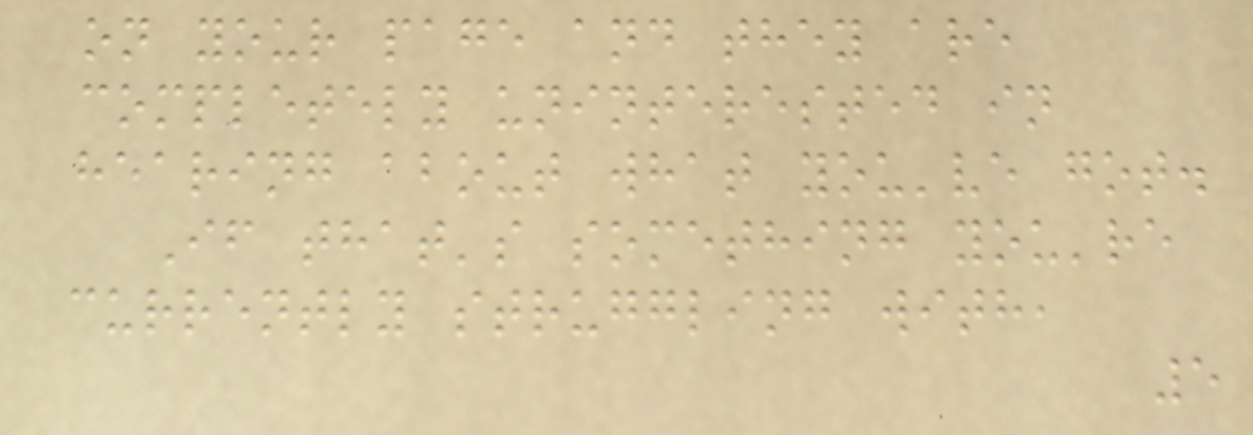on your page and they are
completely uninterested in
hearing about what you've got.
If that's something you're
currently struggling with,
5
